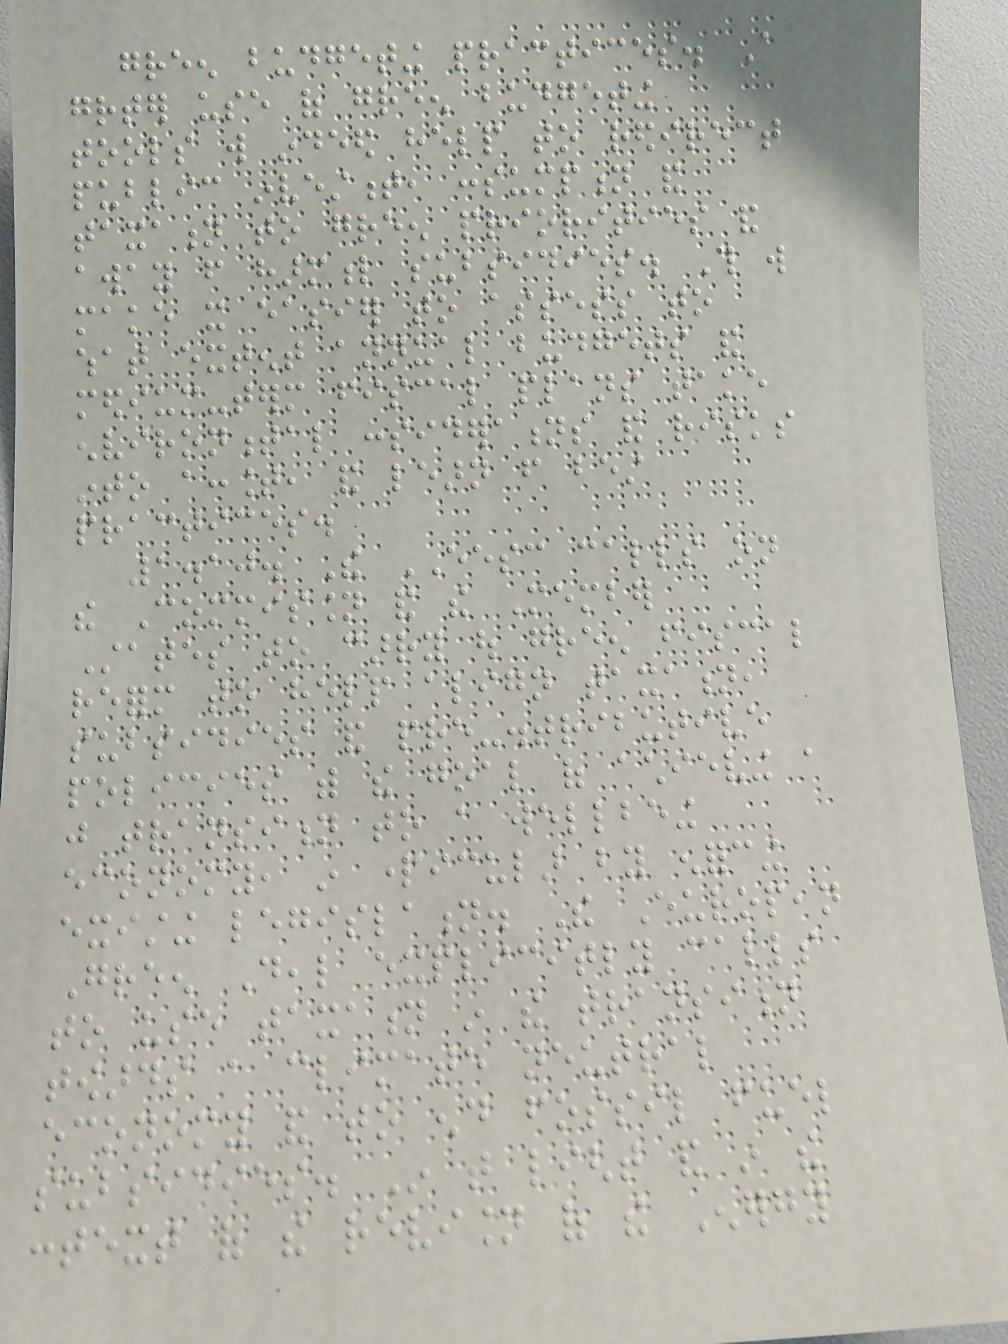green budgeting practices. A
greater use of green budgeting
tools will indeed help to redirect
public investment, consumption and
taxation to green priorities and
away from harmful subsidies. This will
make it easier to assess to
what extent annual budgets and
medium-term fiscal plans take
environmental considerations and risks
into account, and learn from best
practices.
1.10. The EESC calls on
the Commission and the Member
States to carry out green fiscal
reform to help align taxation,
subsidies and pre-distributive
policies with the goal of achieving a
just transition to a wellbeing
economy, in particular by enforcing
existing legislation. The European
Green Deal explicitly calls
to use taxation in the transition
towards a climate neutral
economy and to end fossil fuel
subsidies. In that light and in the
context of the revision of the Energy
